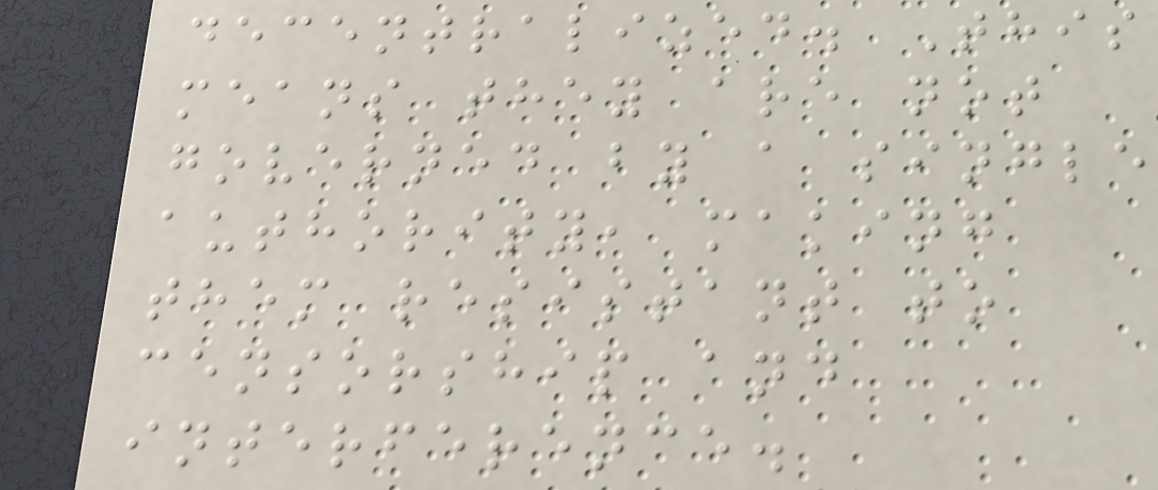decentralized. This
means they are not
governed by a single
authority, making
them resistant to
censorship and
interference.
